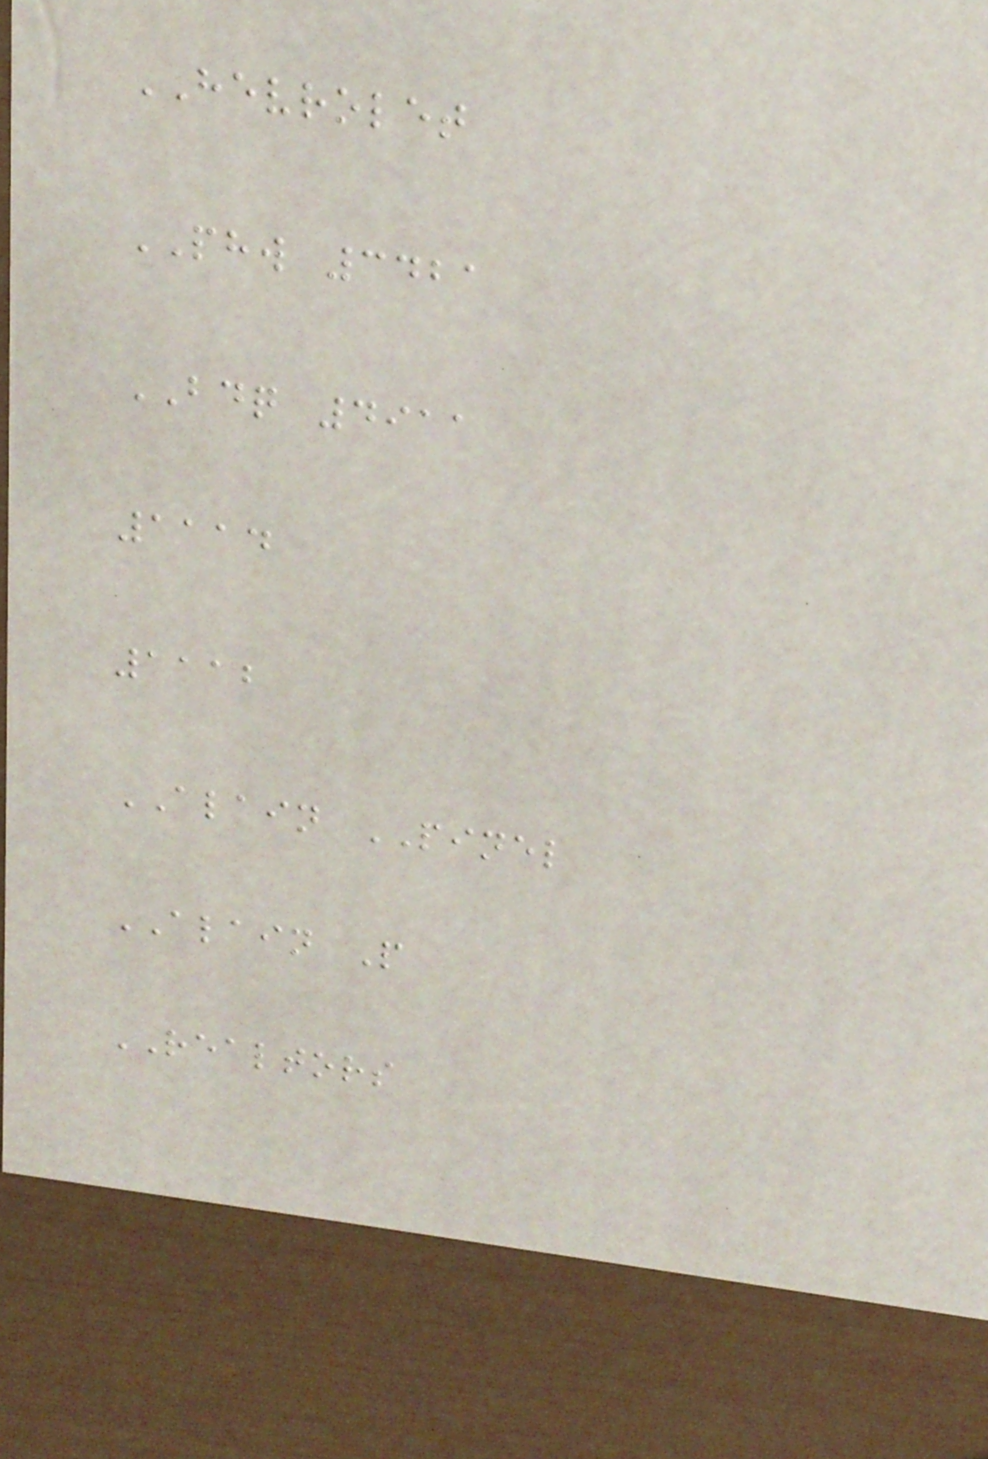HEVROLET
PHW 3421
BDQ 4911
1114
1112
ALAIN PINEL
ALAIN P
REALTORS
